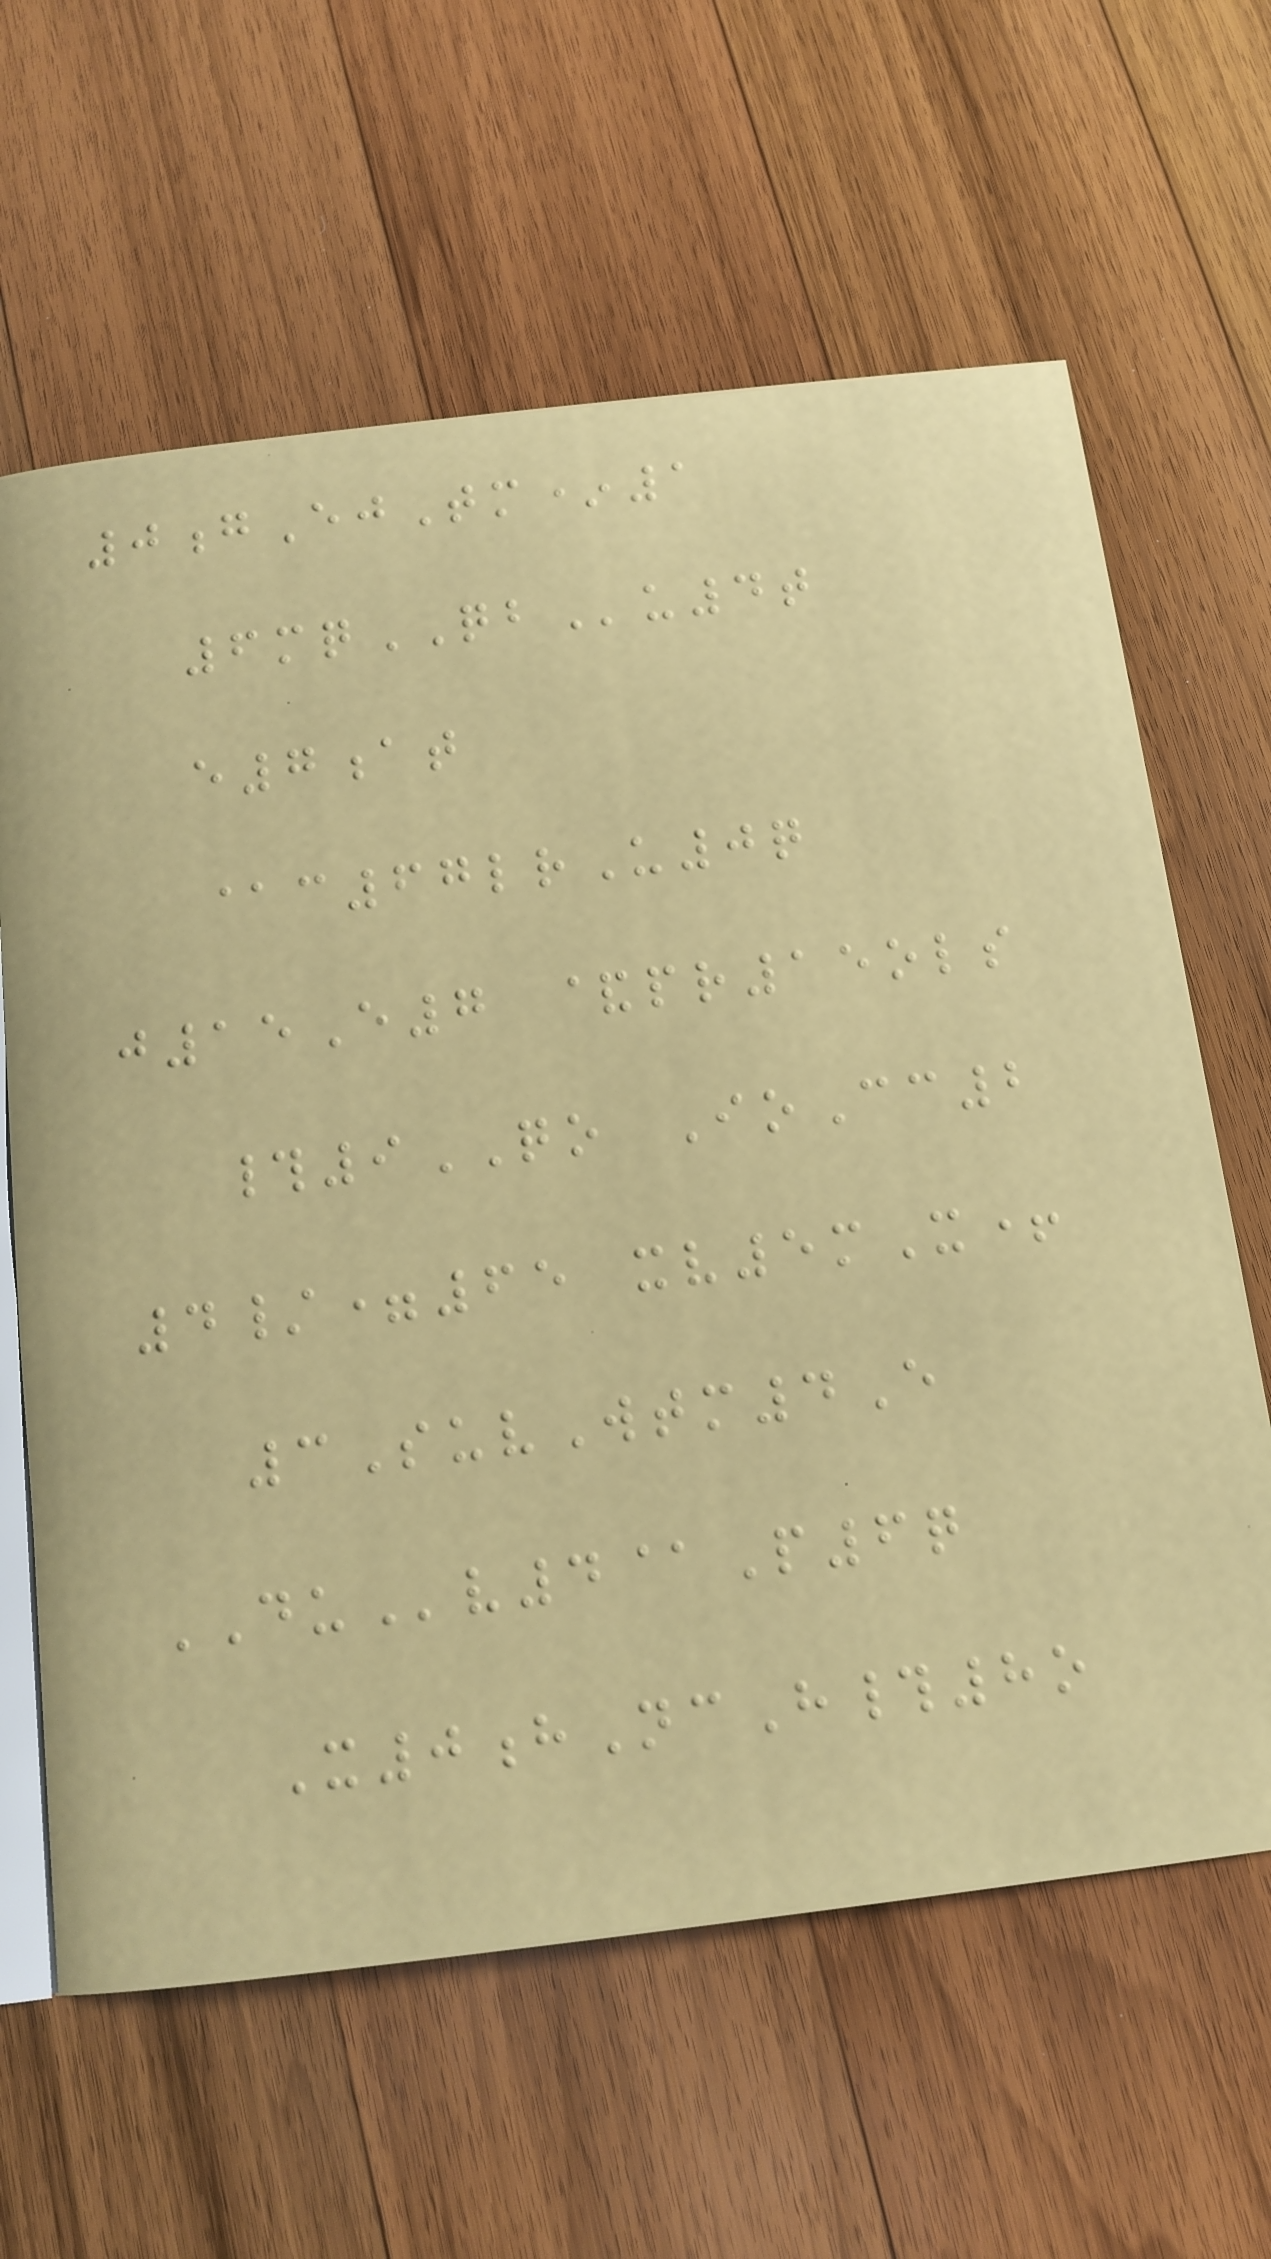0gEjTm*1
6mqQBu4t
e7at
@c67lrU0q
j15E7 &pr15ols
#9QO IoCc2
4/=65 xv5mX+
3SuvWtm4E
DUv4@P6q
X0hNcH#8o
